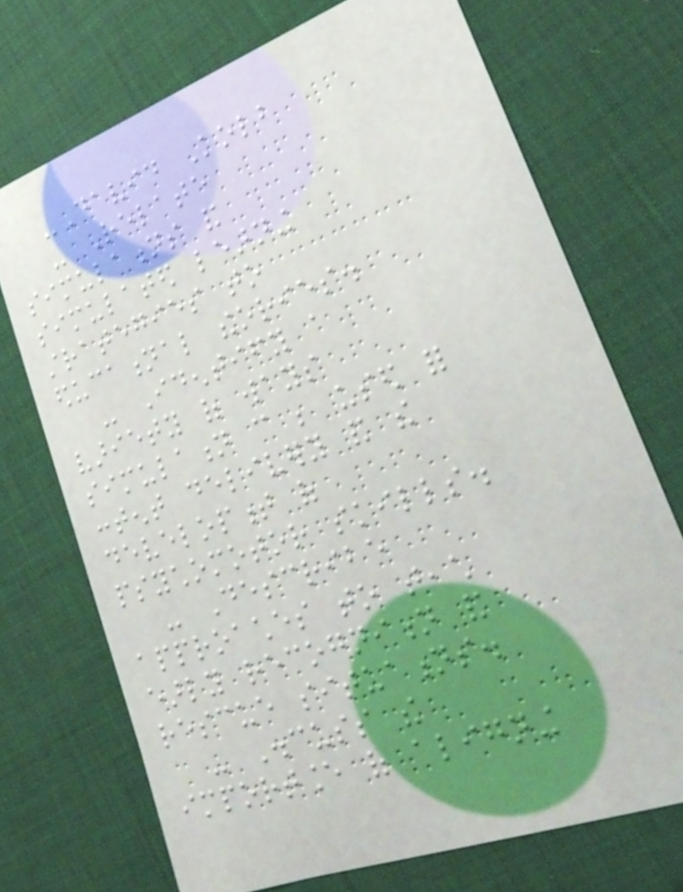-David Kolb
- Relate
simulations and
simulated learning
strategies to
educational theories.
- Identify a
variety of ways
simulation can be used for
content delivery and the
development of
psychomotor skills.
- Describe
approaches to teach
early recognition and
rescue situations.
- Discuss the
importance of aligning
